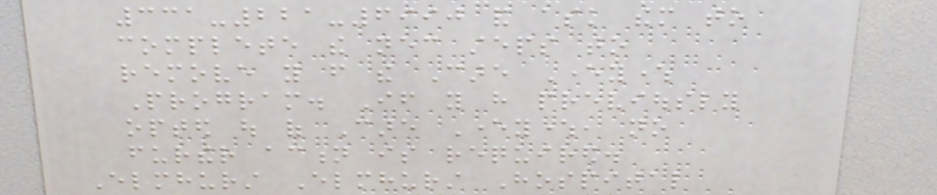331-221-6990 and ask them to
complete the necessary steps to
remove you from the Care Everywhere
Program. If you have previously
opted out of Care Everywhere, no
further action is required.
Elmhurst Elmhurst Hospital
